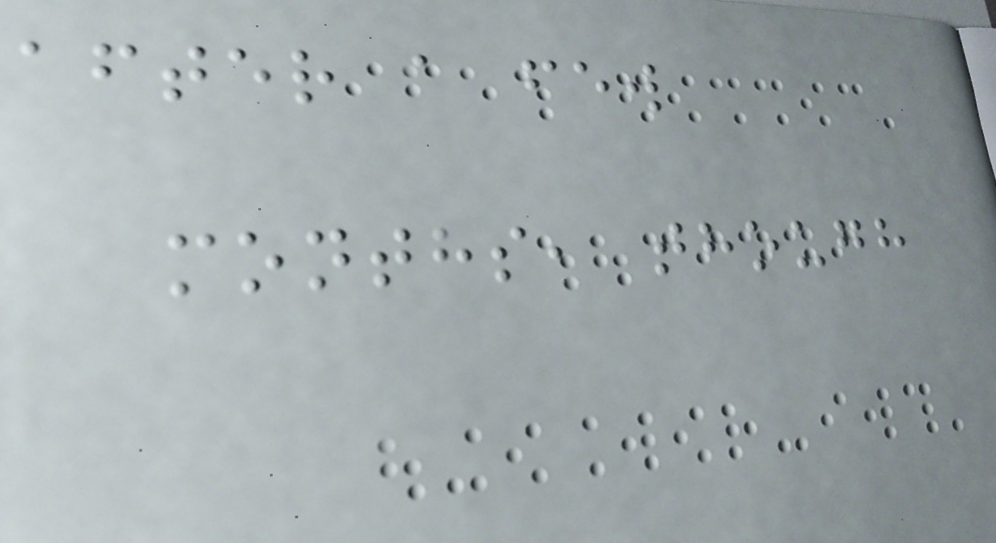after a few
months, though
